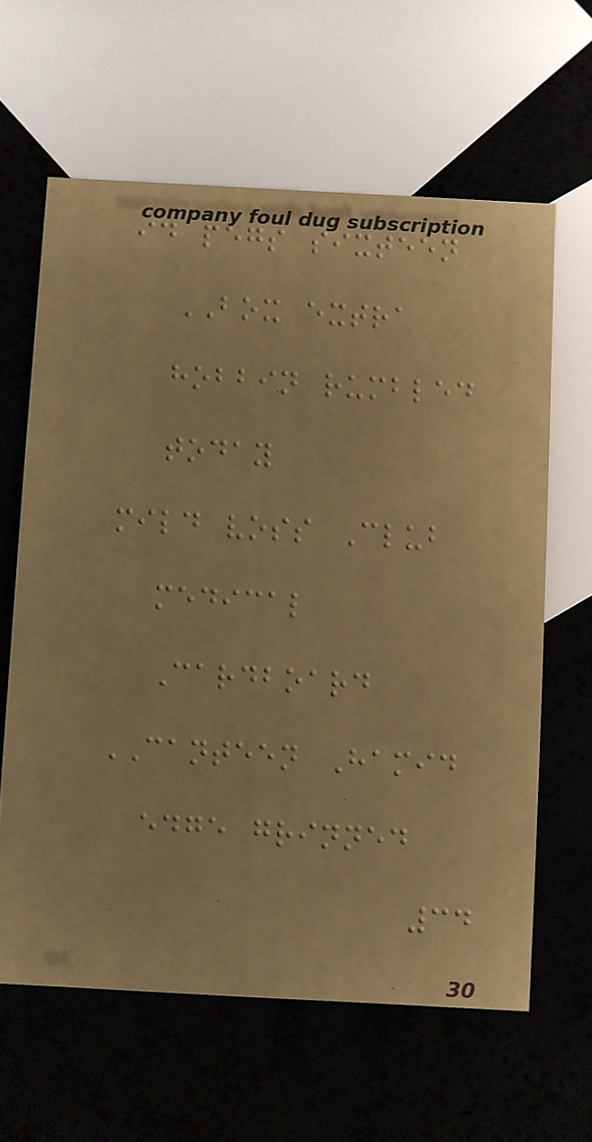id pegs sixteen
BOX extra
hobbin rumbled
today
mild voss Club
medical
Cardboard
CANTEEN Hamid
edge grinned
34
